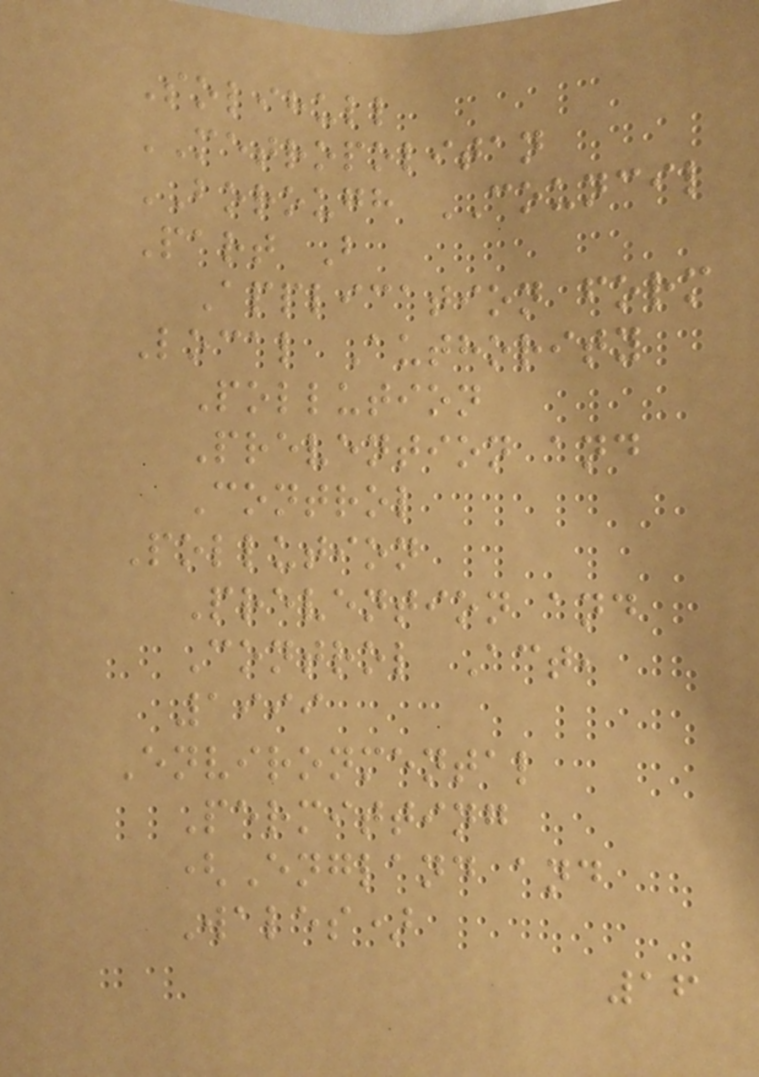Solihull
METROPOLITAN
BOROUGH COUNCIL
Part B
Application form
Local Authority
Pollution
Prevention and
Control
Pollution
Prevention and
Control Act,
1999
Environmental
Permitting
(England and
Wales)
16
